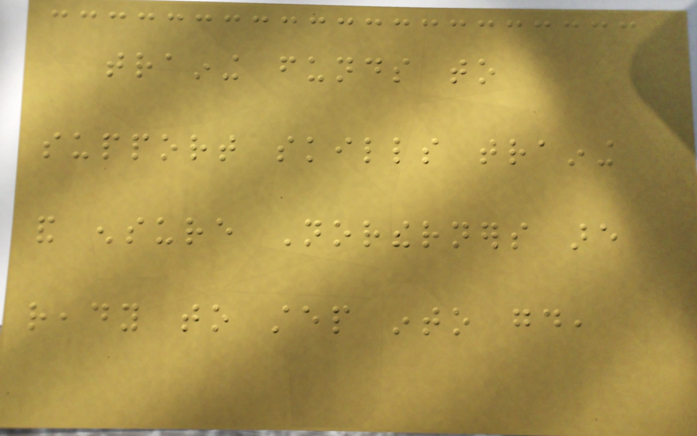training funds to
support skills training
and ensure Northerners are
ready to step into good,
